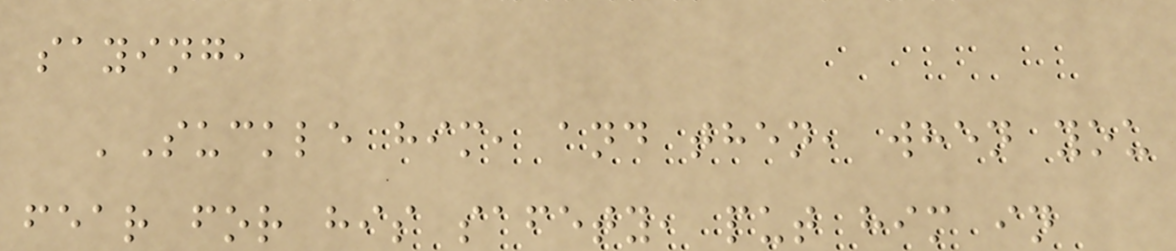saying,
'Suckle him, and then, when you
fear for his safety, put him in
